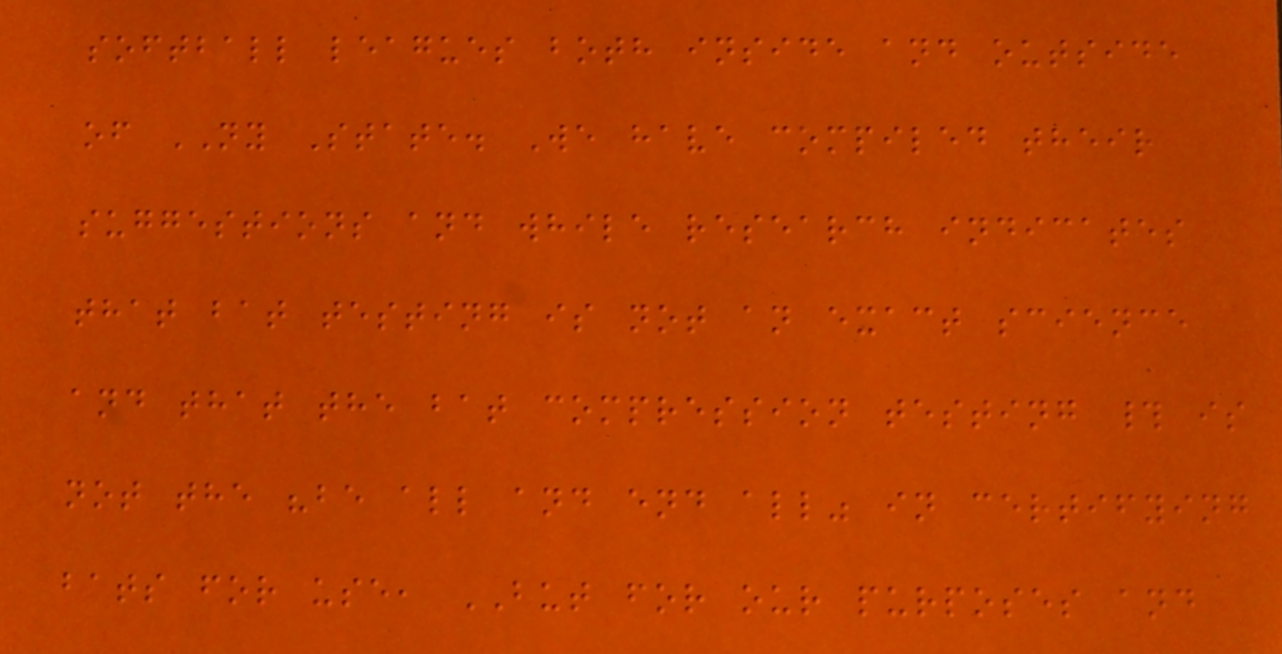softball leagues both inside and outside
of NY State. We have compiled their
suggestions and while research indicates
that bat testing is not an exact science
and that the bat compression testing # is
not the "be all and end all" in certifying
bats for use, BUT for our purposes and
